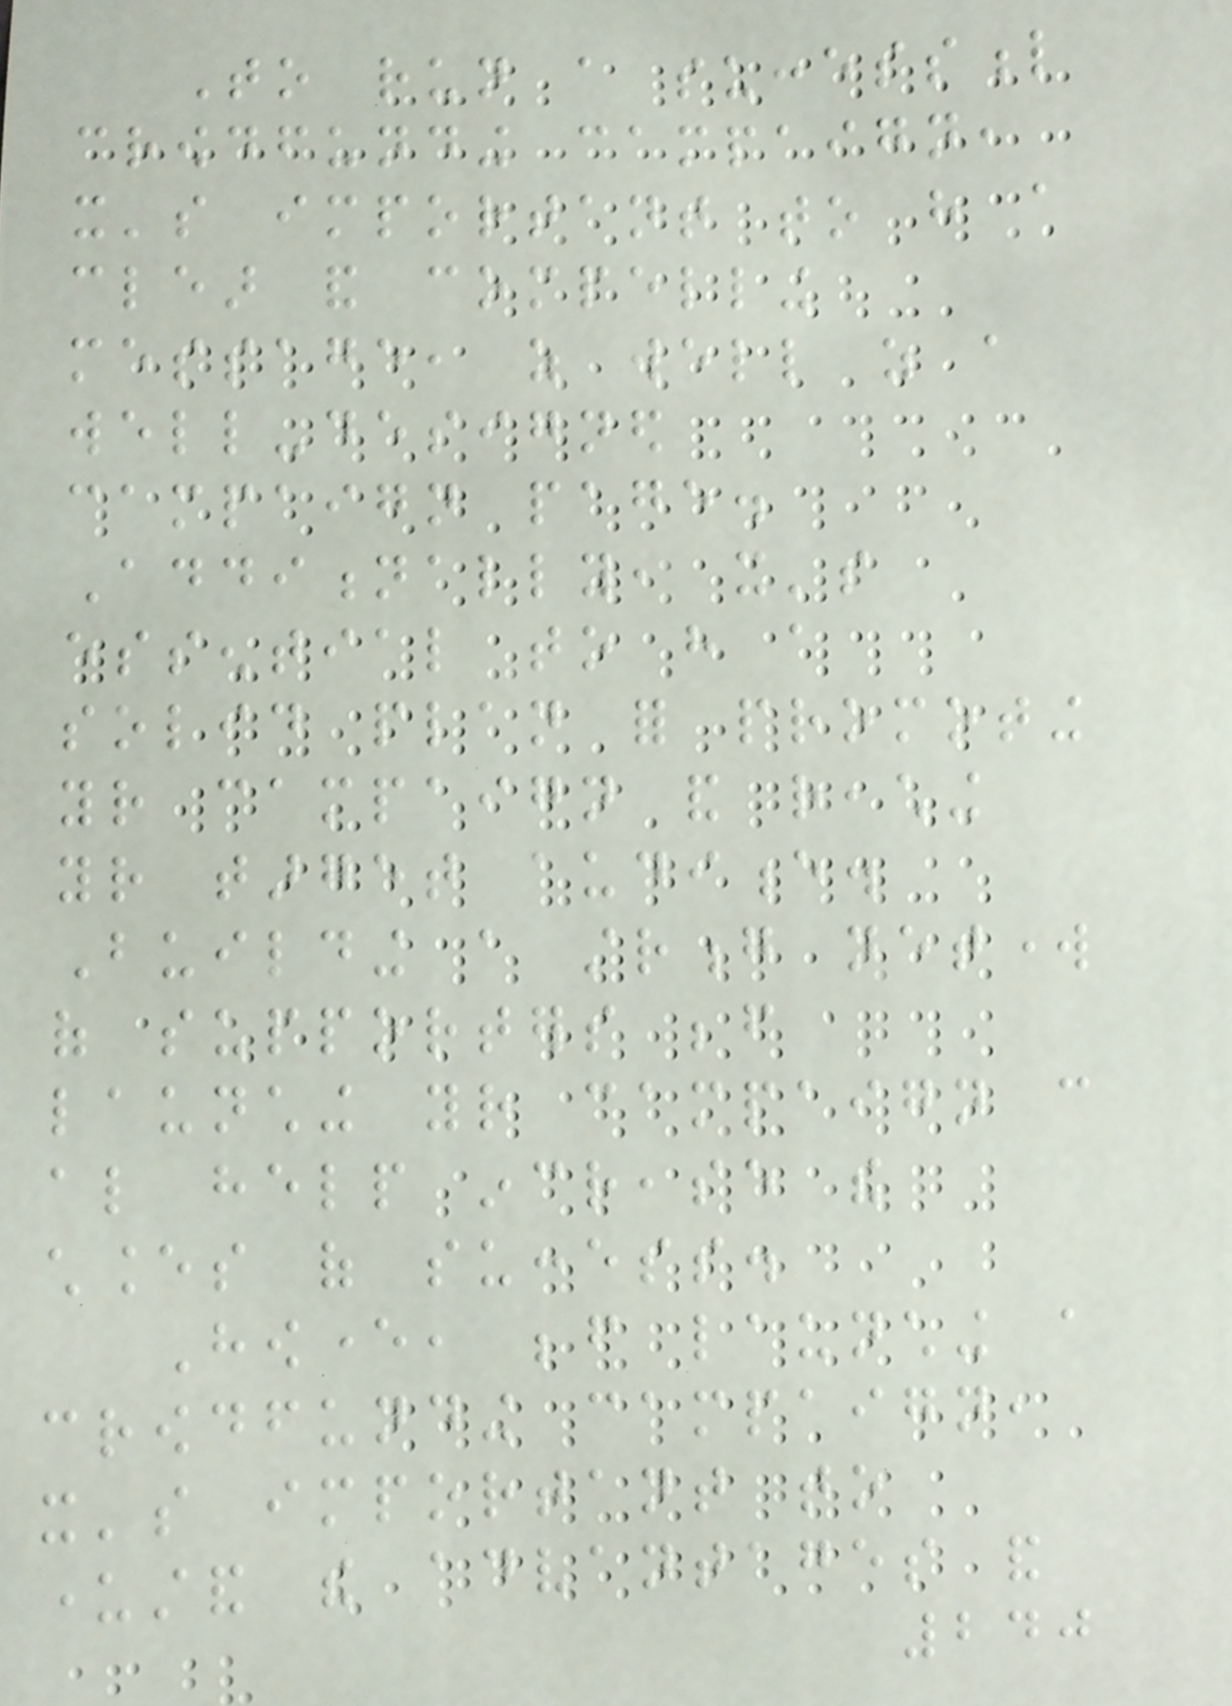To run a successful
crowdfunding campaign,
it's important to have a
clear and compelling
message, as well as a
well-designed
campaign page.
Additionally, it's
essential to have a
solid plan for promoting
your campaign and reaching
your target audience.
Building a strong network
of supporters before
launching your campaign can
also help increase the
chances of success.
However, before launching a
crowdfunding campaign,
it's important to
understand the advantages and
240
